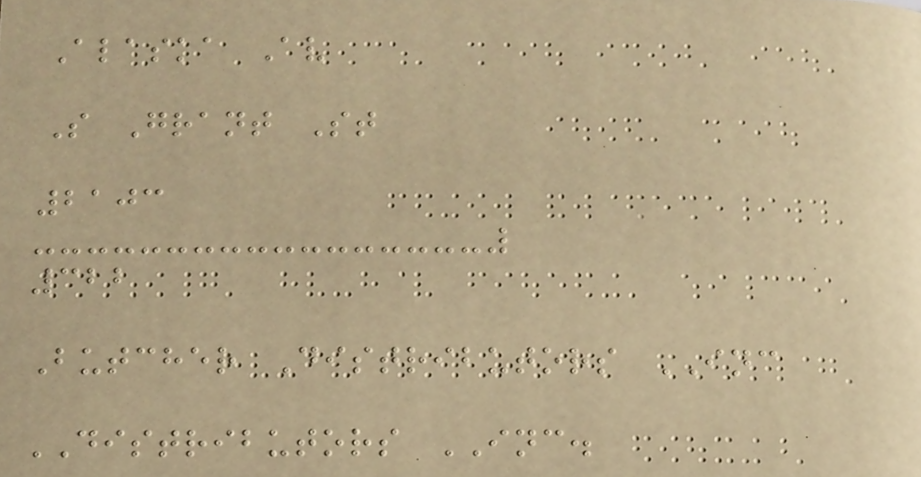Alaska Av
S Grant St
2103
322
Butcher Distributors INC
DISTRIBUTORS INC.
